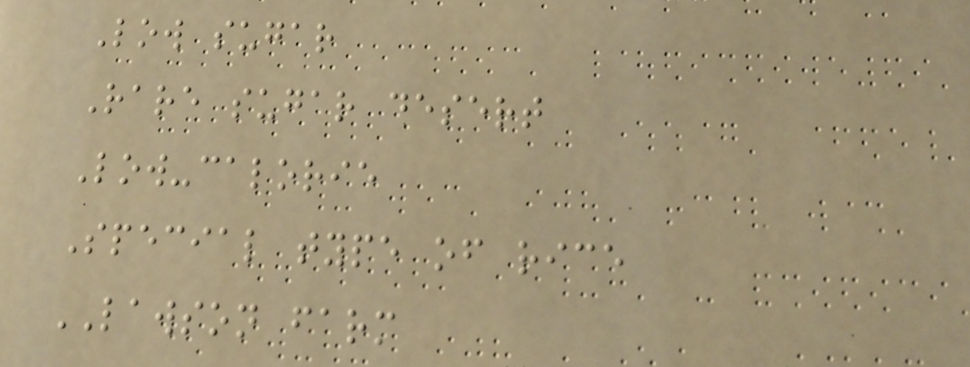Low sugar
Rare sugar desert
Low-calorie
Special type of rice
LAWSON farm
